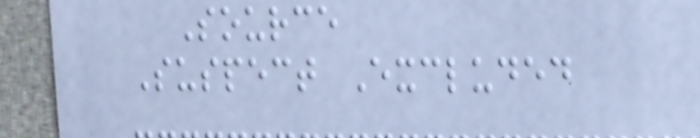Source
Suspect Excluded
